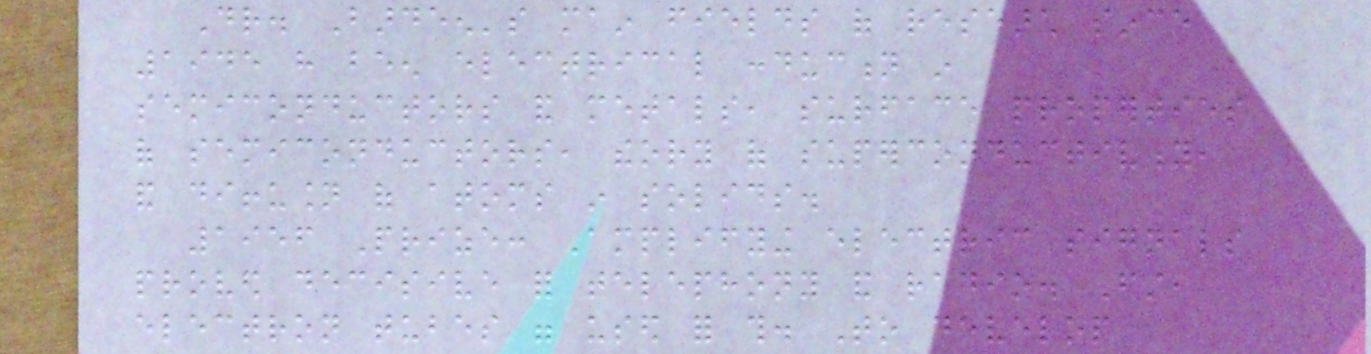Dr. Bardeen's main fields of research since
1945 have been electrical conduction in
semiconductors and metals, surface properties
of semiconductors, theory of superconductivity,
and diffusion of atoms in solids.
1956 Prize: Amplifying electric signals
proved decisive for telephony and radio. First,
electron tubes were used for this. To develop
